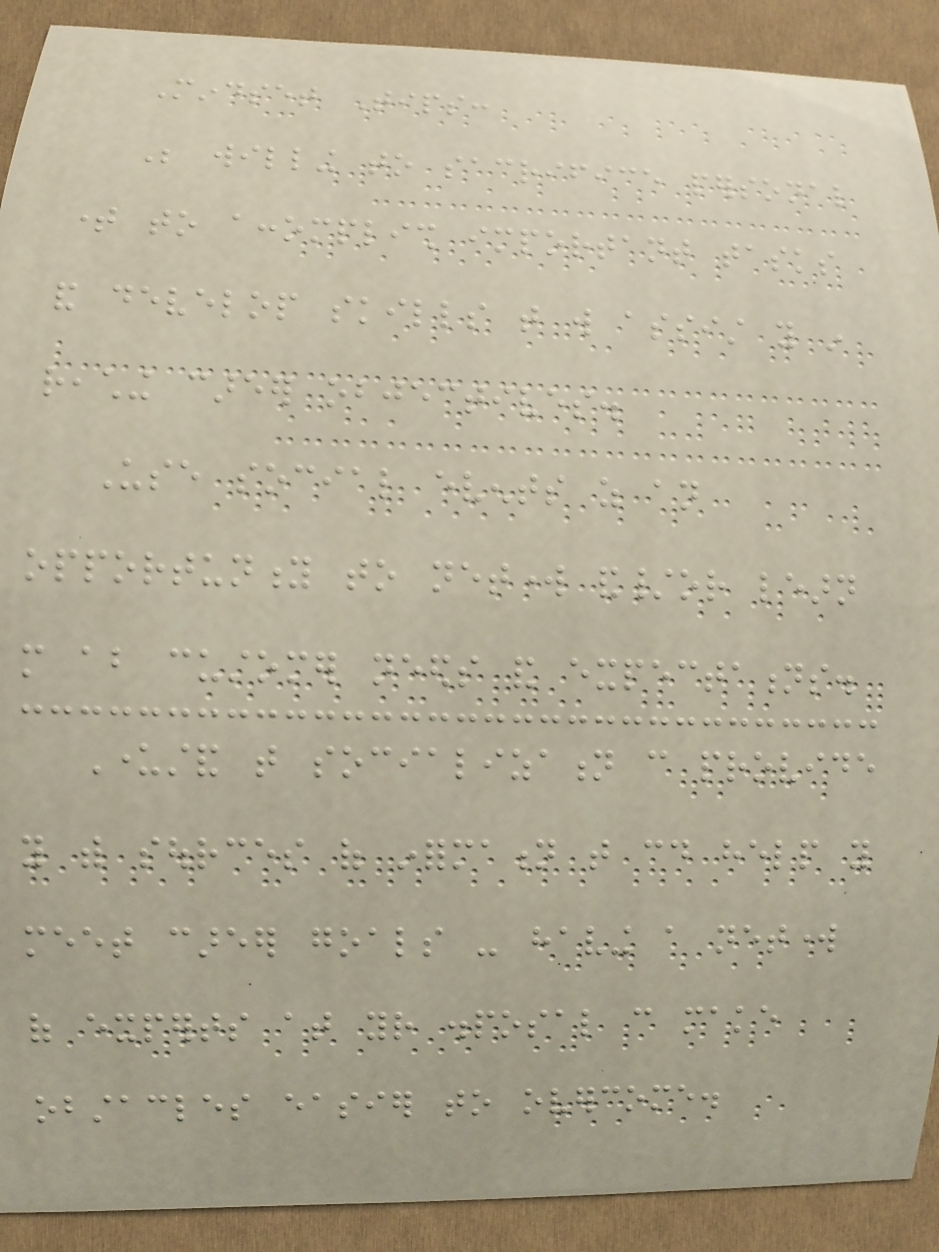Mindset Tips:
Be willing to sacrifice personal
time to accomplish important tasks
and develop skills that will assist you in
reaching career objectives.
Use social events as an
opportunity to network and/or learn
more about customer needs and expectations.
Understand that socialization can provide
you with sources of information that could help you
meet career goals - having a network
of experts at your disposal can make
obstacles easier to overcome.
